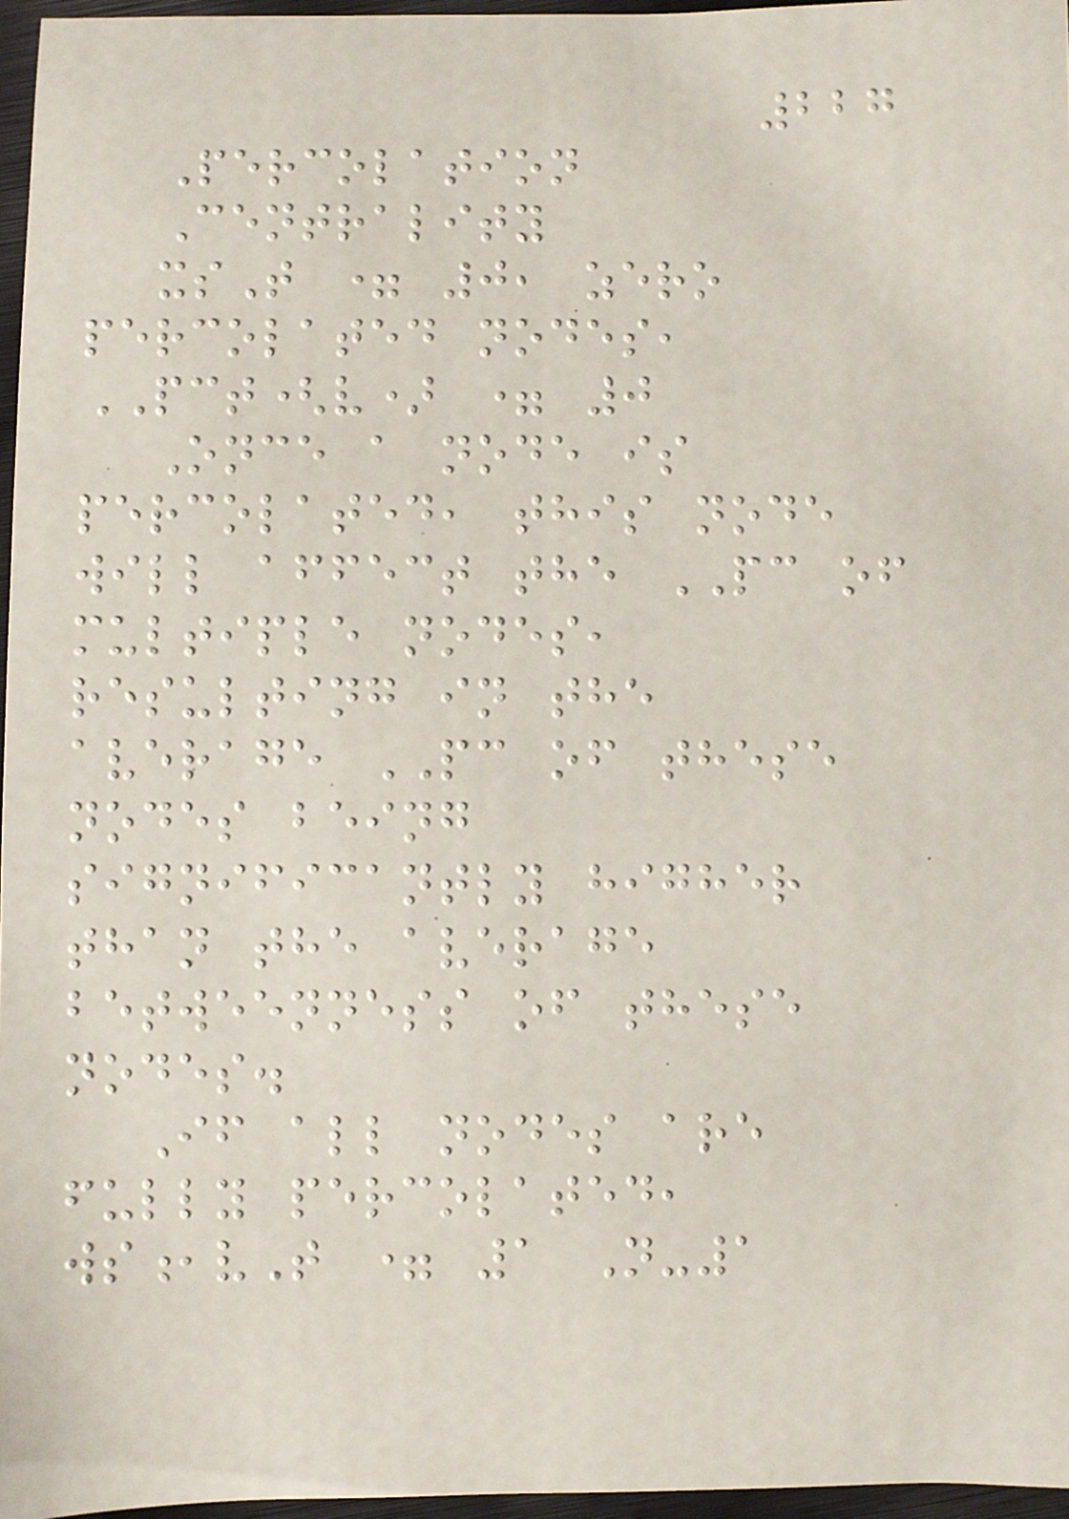227
Percolation
Centrality
xsT = 0, zero
percolated nodes,
PCT(v) = 0
Once a node is
percolated, this node
will affect the PC of
multiple nodes,
resulting in the
average PC of these
nodes being
significantly higher
than the average
betweenness of these
nodes.
If all nodes are
fully percolated,
ws,vT = 1 N-1
